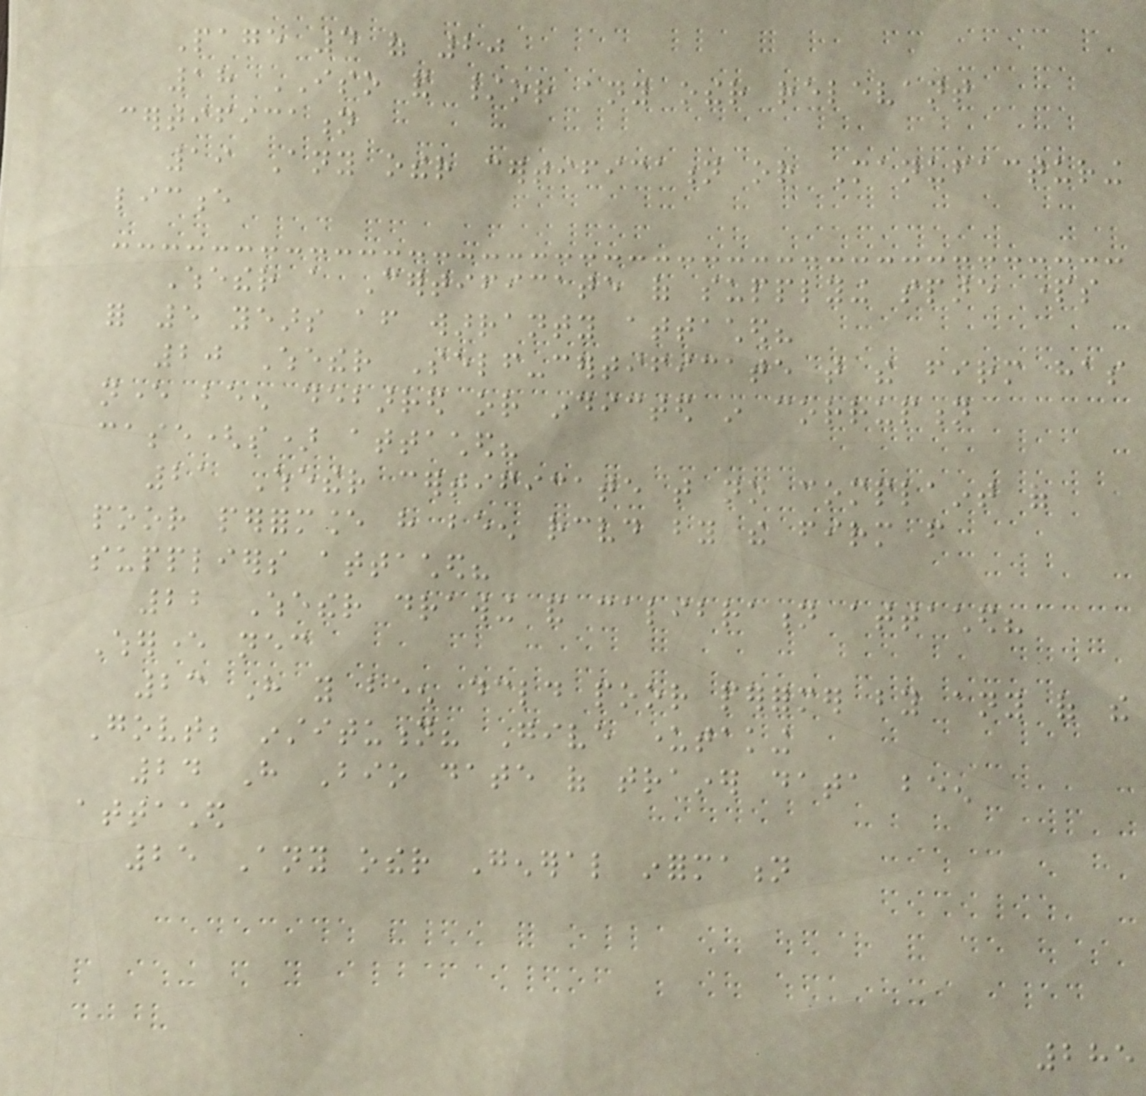Page 4 of 20
18 ISO and /or any other relevant
certification
19 Any other certification or Manufacturing
licence
Whether a Certificate of supplying spare parts
for 5 years after warranty attached?
20 Whether Self-certificate that the firm has
never been debarred or indicted in corruption
case(s) attached?
21 Whether certificate that no complaint of
poor performance have been received by the firm from
suppliers attached?
22 Whether drawing and calibration attached?
Wherever necessary
23 Have you been declared poor performer by any of the
Govt; institution? Give undertaking
24 Have Bio date of trainer data been
attached
25 Any other General information
285
